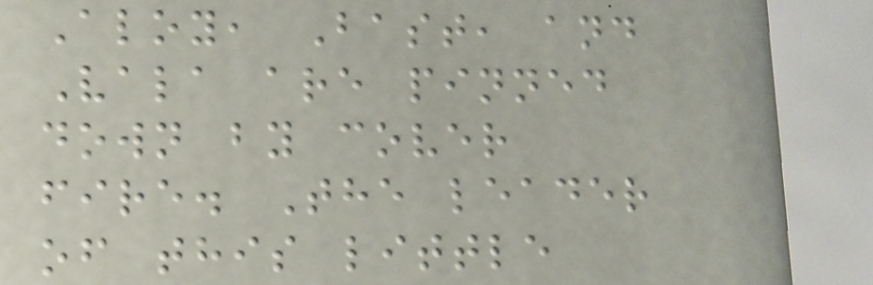Aloy, Bast, and
Vala are pinned
down by cover
fire. The leader
of this little
